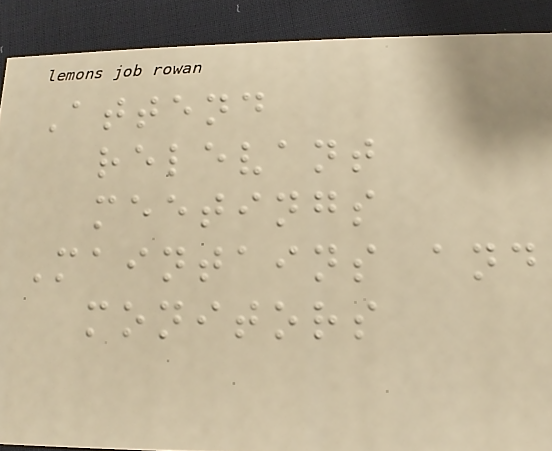Attend
relevant
meetings
Maintains and
monitors
